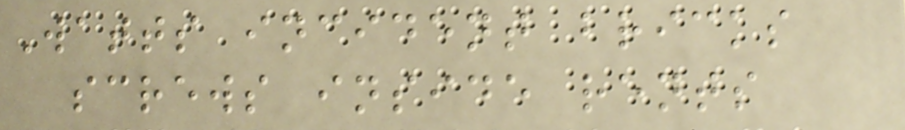Watts incident bricks
screws inside rents
